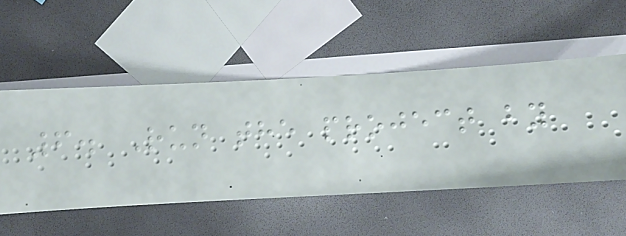6. Run the project by
